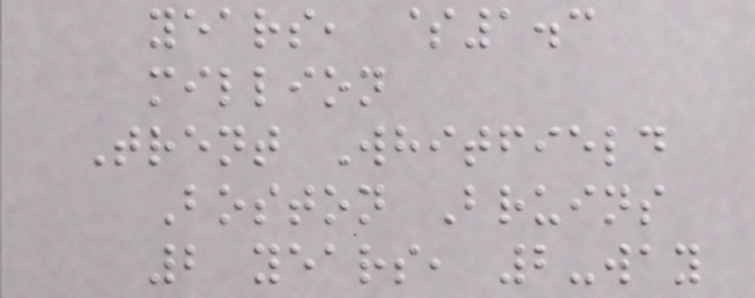years, $1.3
million
Trent Whitfield
Boston Bruins
2 years, 2-way
